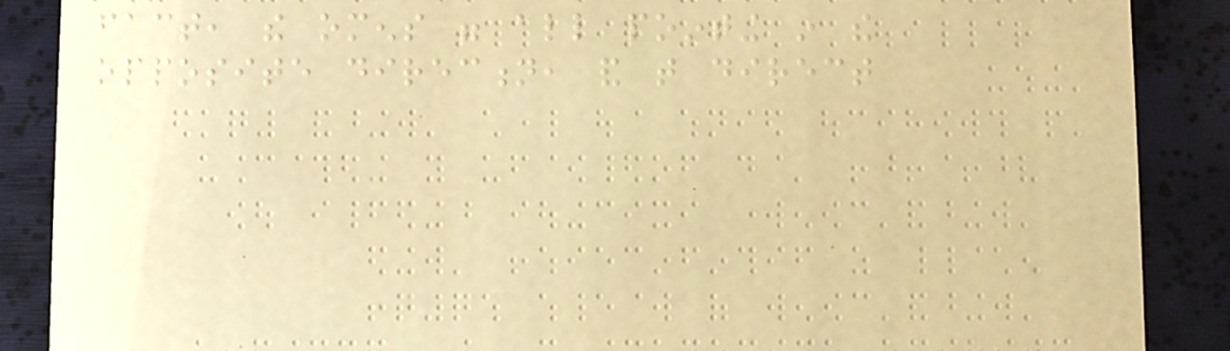fact, the omens were all pointing in the
opposite direction, and that direct
